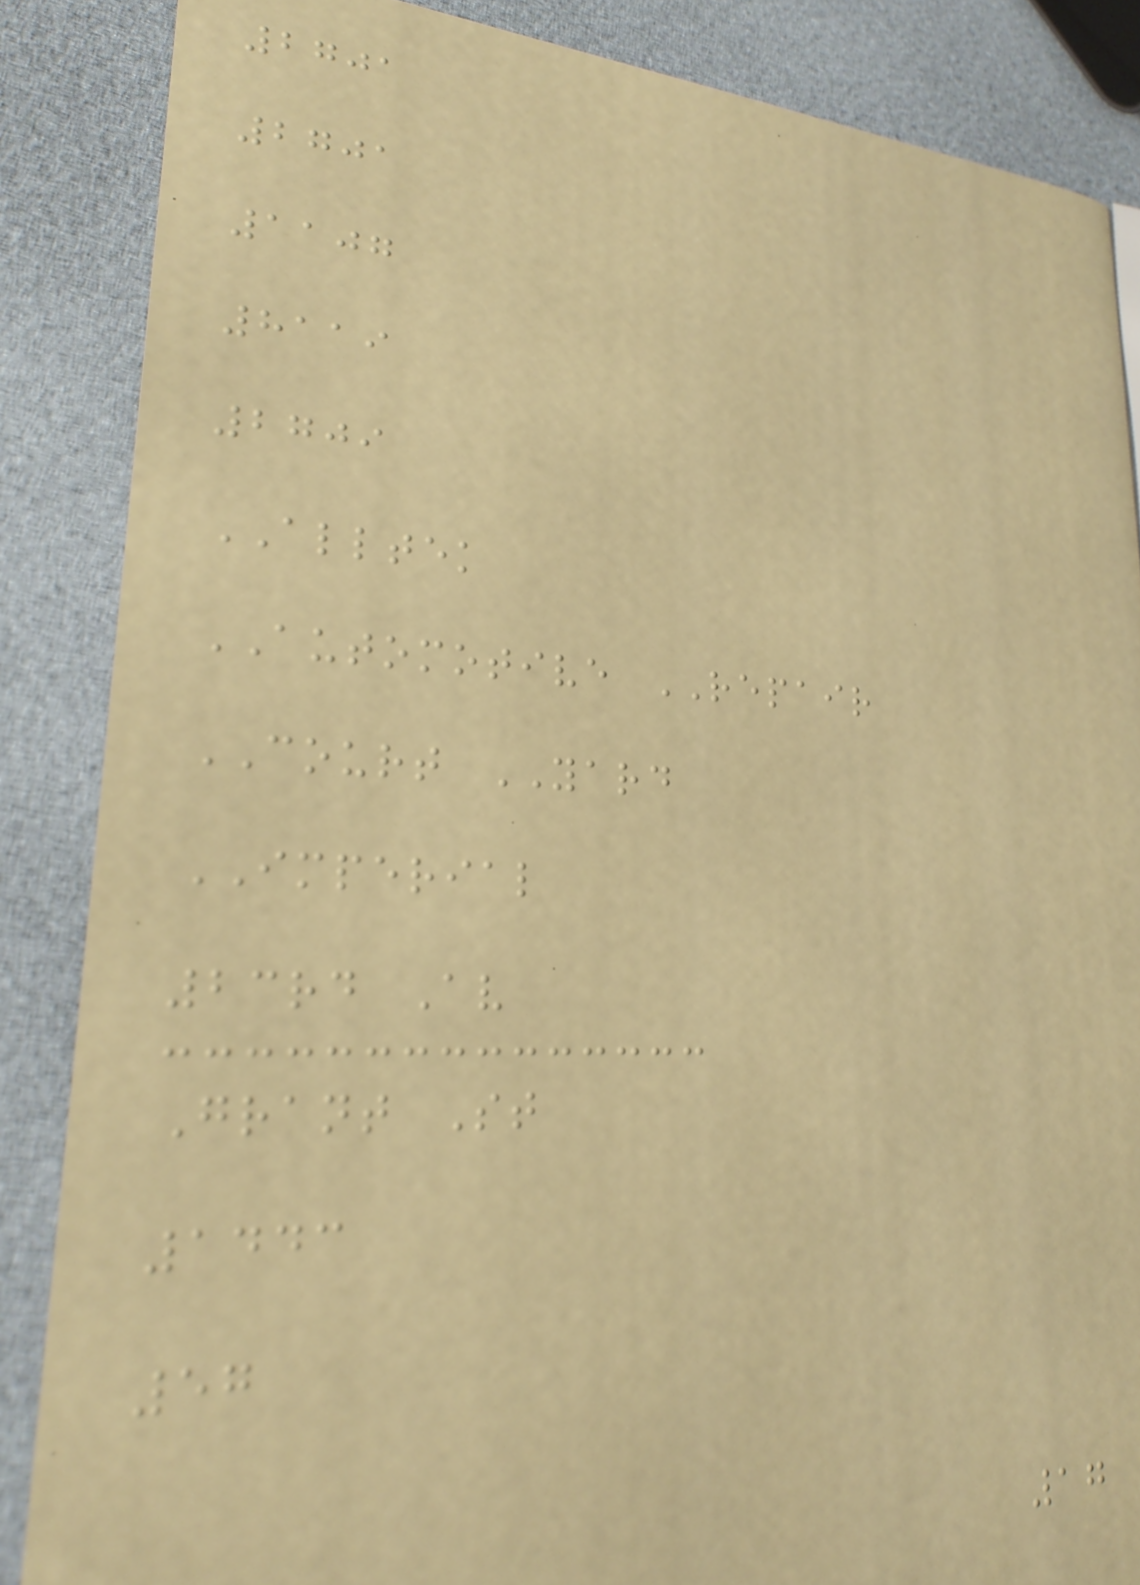2701
2701
1107
8119
2709
ALLTEK
AUTOMOTIVE REPAIR
COURT YARD
IMPERIAL
23rd Av
Grant St
1443
57
17
